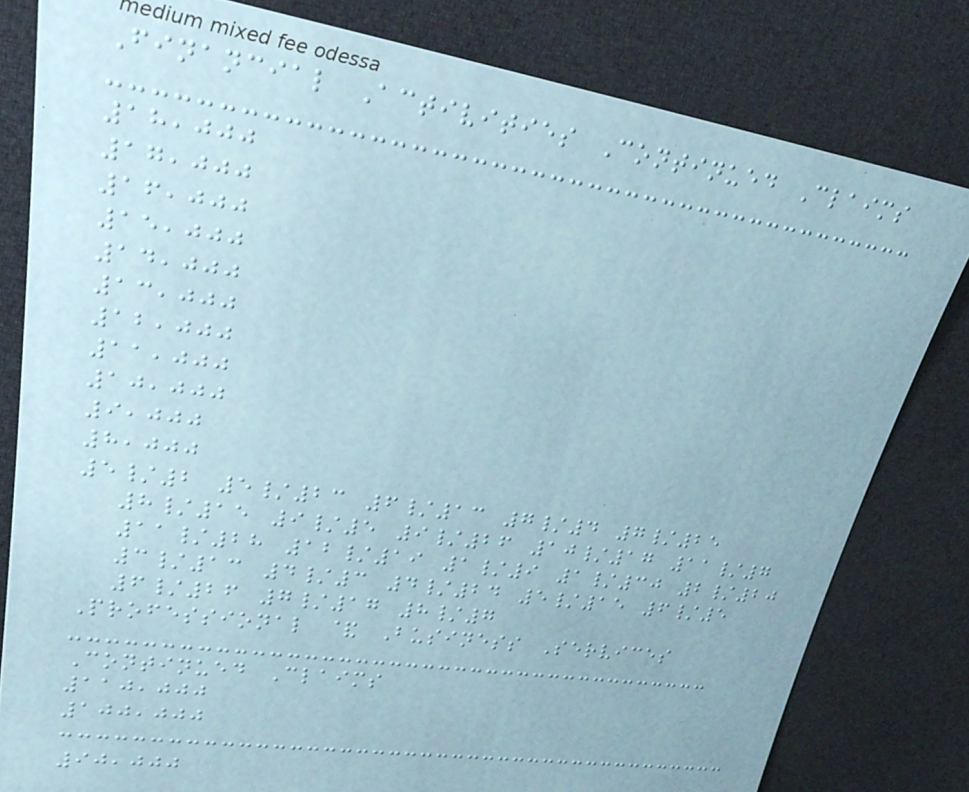Financial Activities Continued Claims
18,000
17,000
16,000
15,000
14,000
13,000
12,000
11,000
10,000
9,000
8,000
5/2 5/23 6/13 7/4 7/25
8/15 9/5 9/26 10/17 11/7
11/28 12/19 1/9 1/30 2/20
3/13 4/3 4/24 5/15 6/5
6/26 7/17 8/7
Professional & Business Services
Continued Claims
110,000
100,000
90,000
